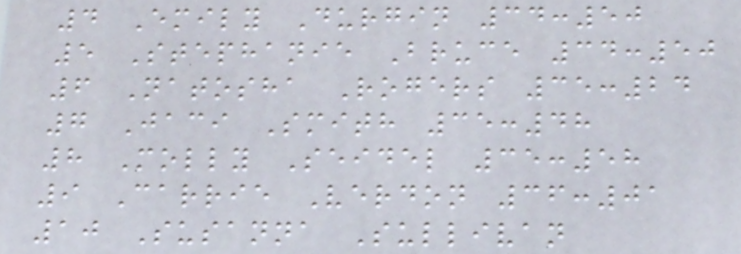4 Emily Durgin 34:50
5 Stephanie Bruce 34:50
6 Natosha Rogers 35:24
7 Jaci Smith 35:48
8 Molly Seidel 35:58
9 Carrie Verdon 36:01
10 Susanna Sullivan
